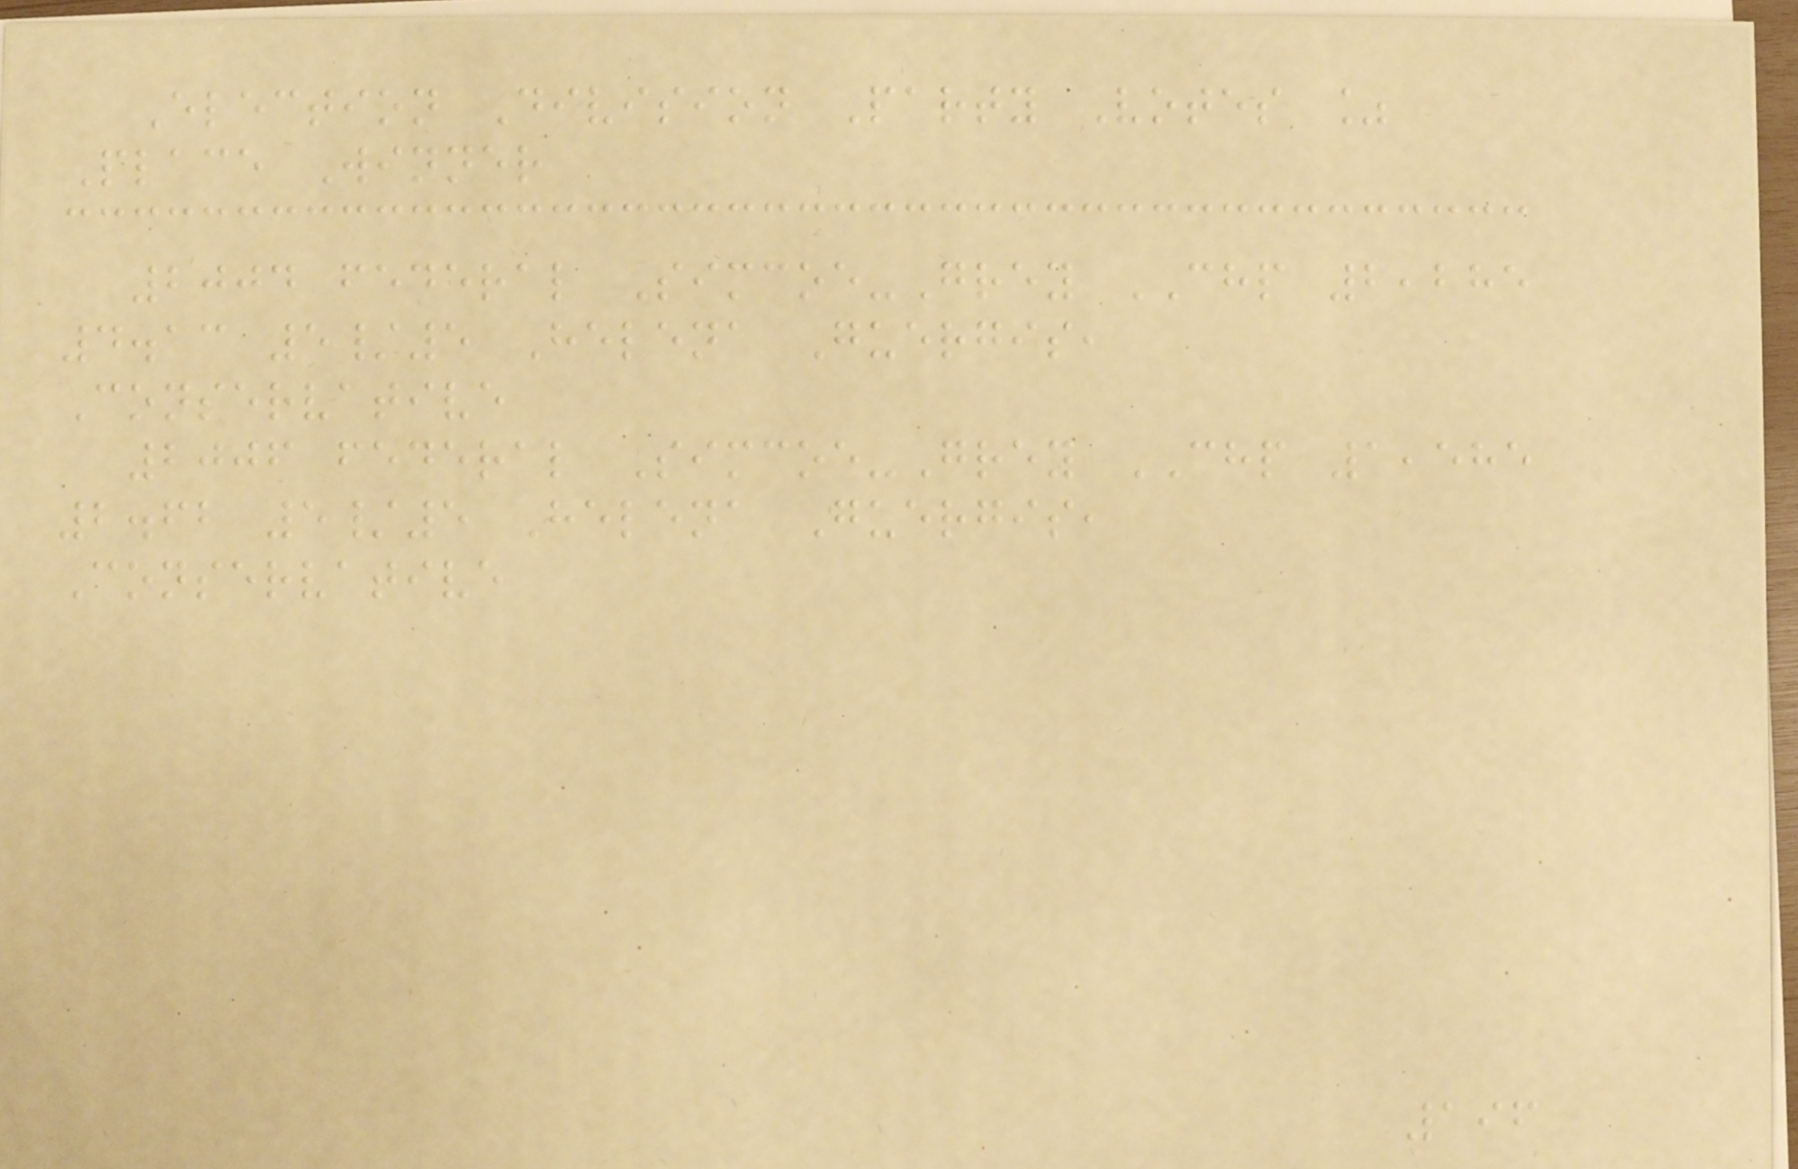Election Division Party Votes %
Place Winner
2004 federal Simcoe-Grey CHP 2,285
4.13 5/5 Helena Guergis,
Conservative
2006 federal Simcoe-Grey CHP 1,585
2.62 5/5 Helena Guergis,
Conservative
196
